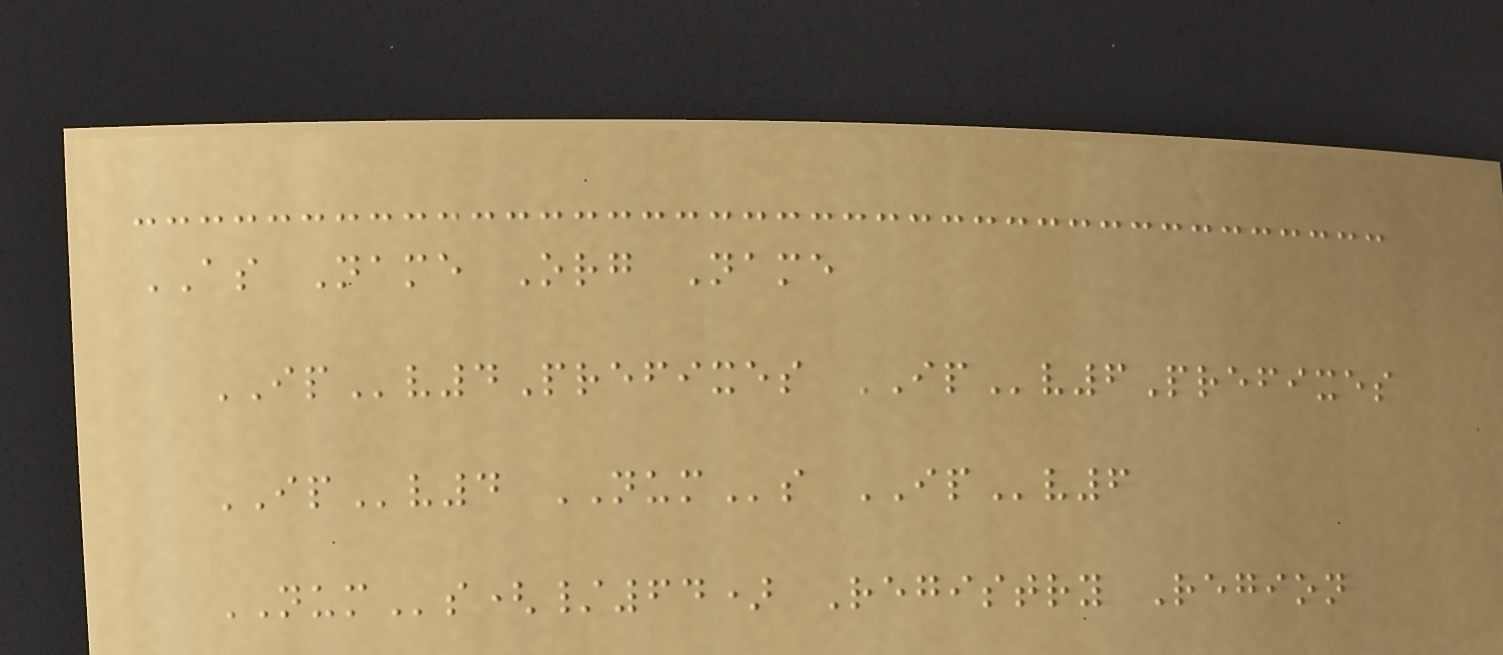AS Name Org Name
IPv4Prefixes IPv6Prefixes
IPv4 NUMs IPv6
NUMs(/64) Registry Region
